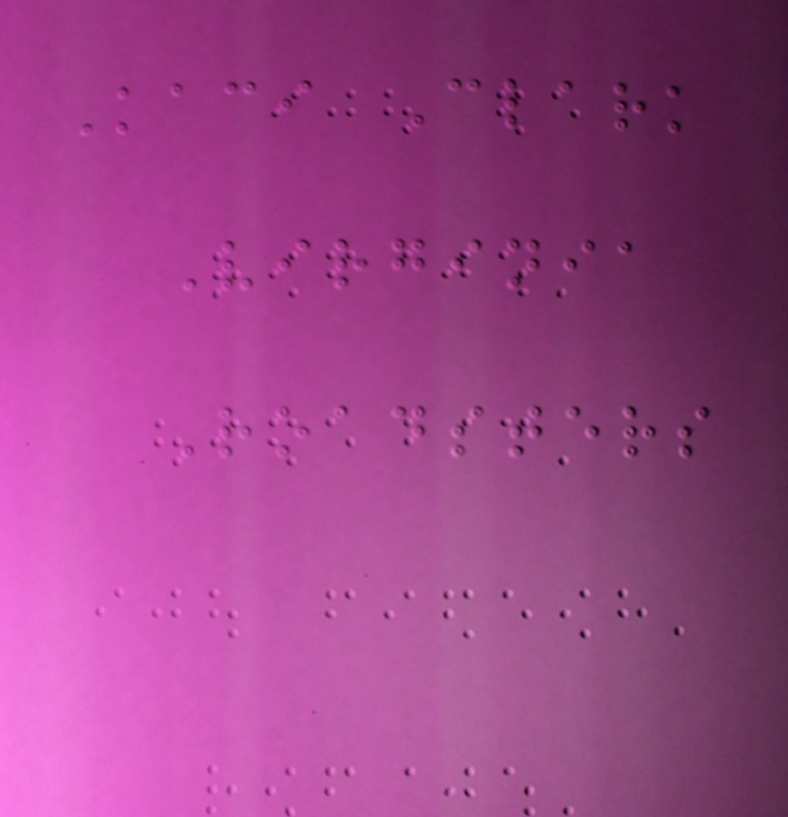Kaci Clark
Virginia
Roadsters
